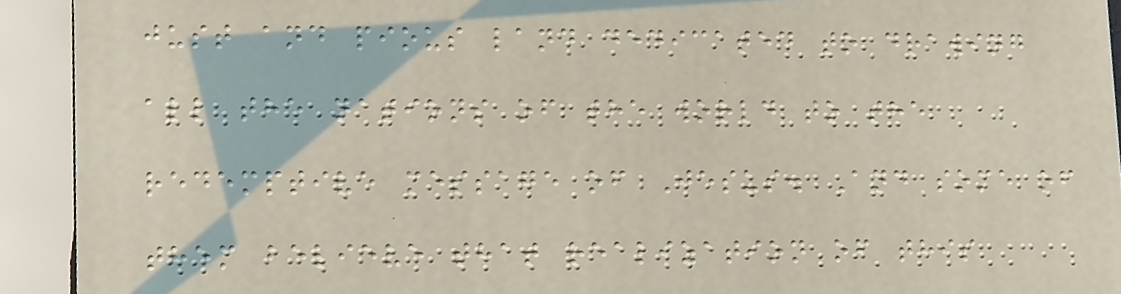just and pious land dedicated to drawing
all the nations of the world to the
redemptive message of Jesus. And some of
them believe that realization of this
